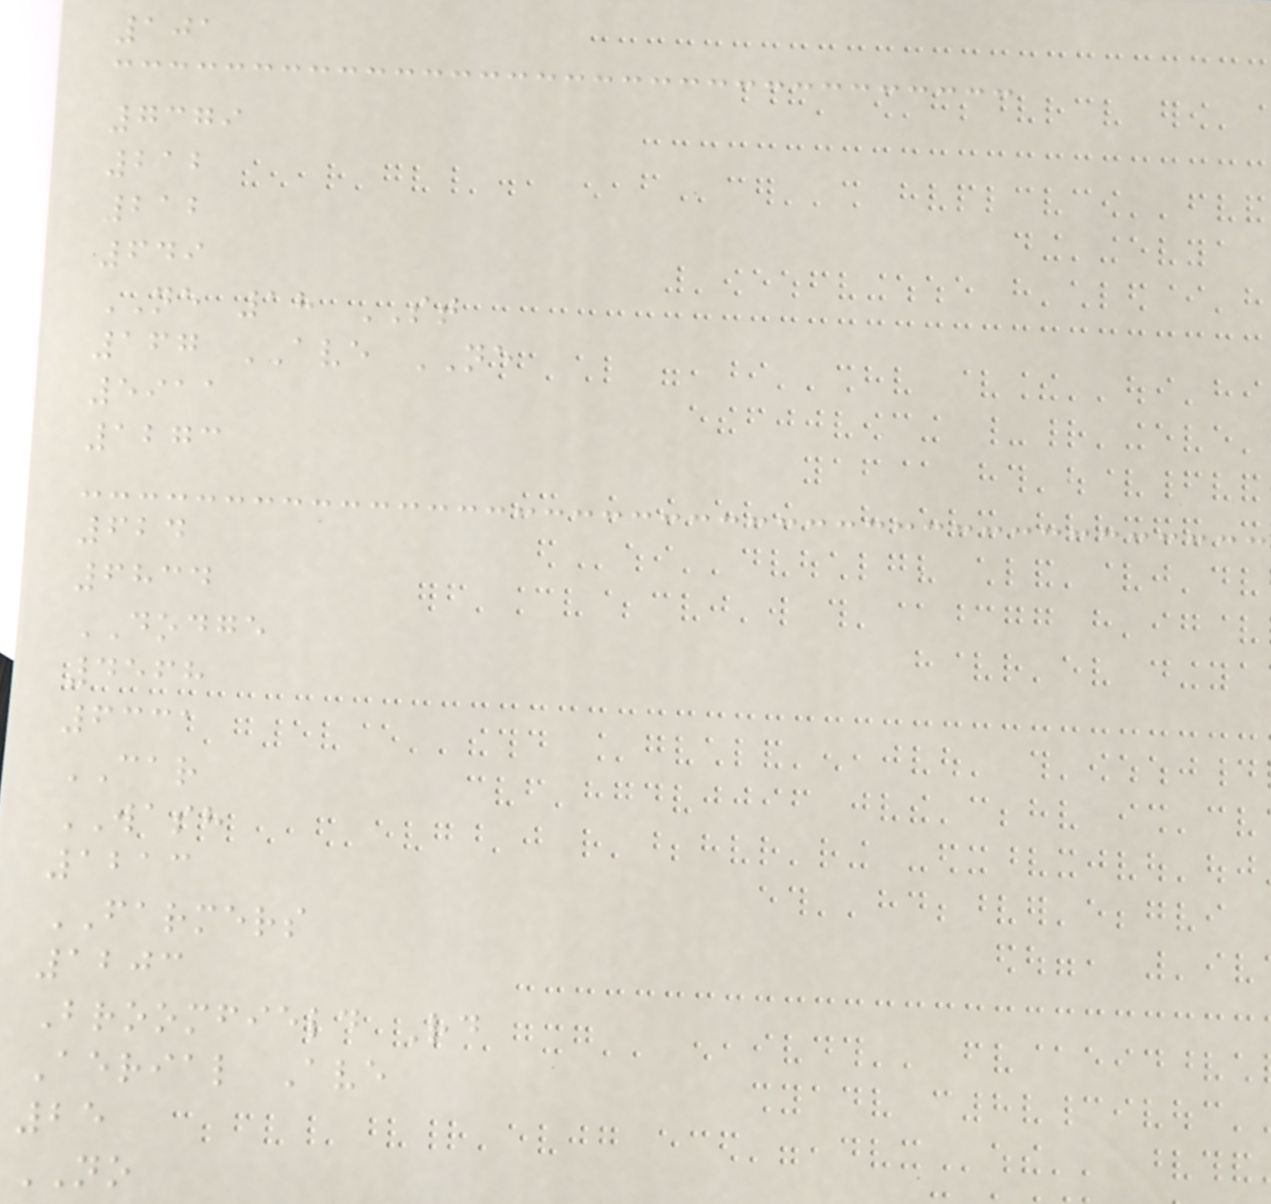101
7379
212
212
649
NE 18 ST
167 AVE NE
5911
1273
624
6834
DODGE
4568
6331
CAR
WASH
1213
FARMERS
1203
Broomfield Rd
Aerial Ave
25
NO
